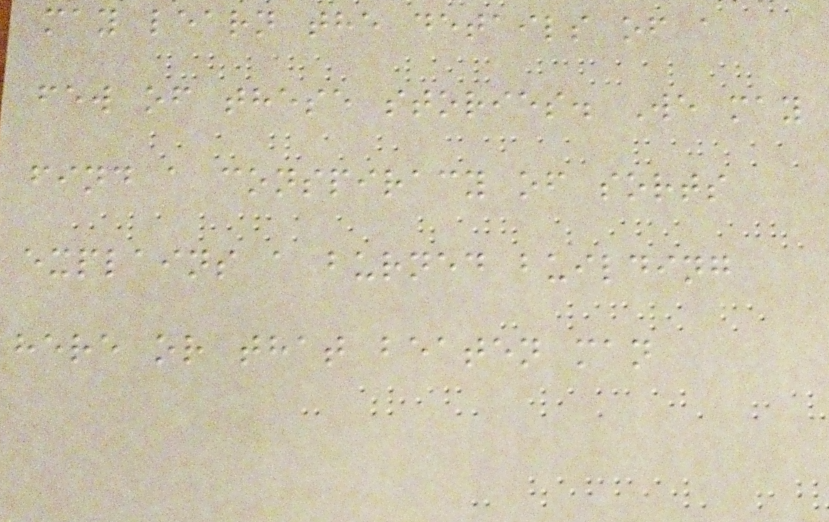may learn the details of a
few of these stories. We may
find a conspiracy of sorts
explains a burned building
here or that beaten man
